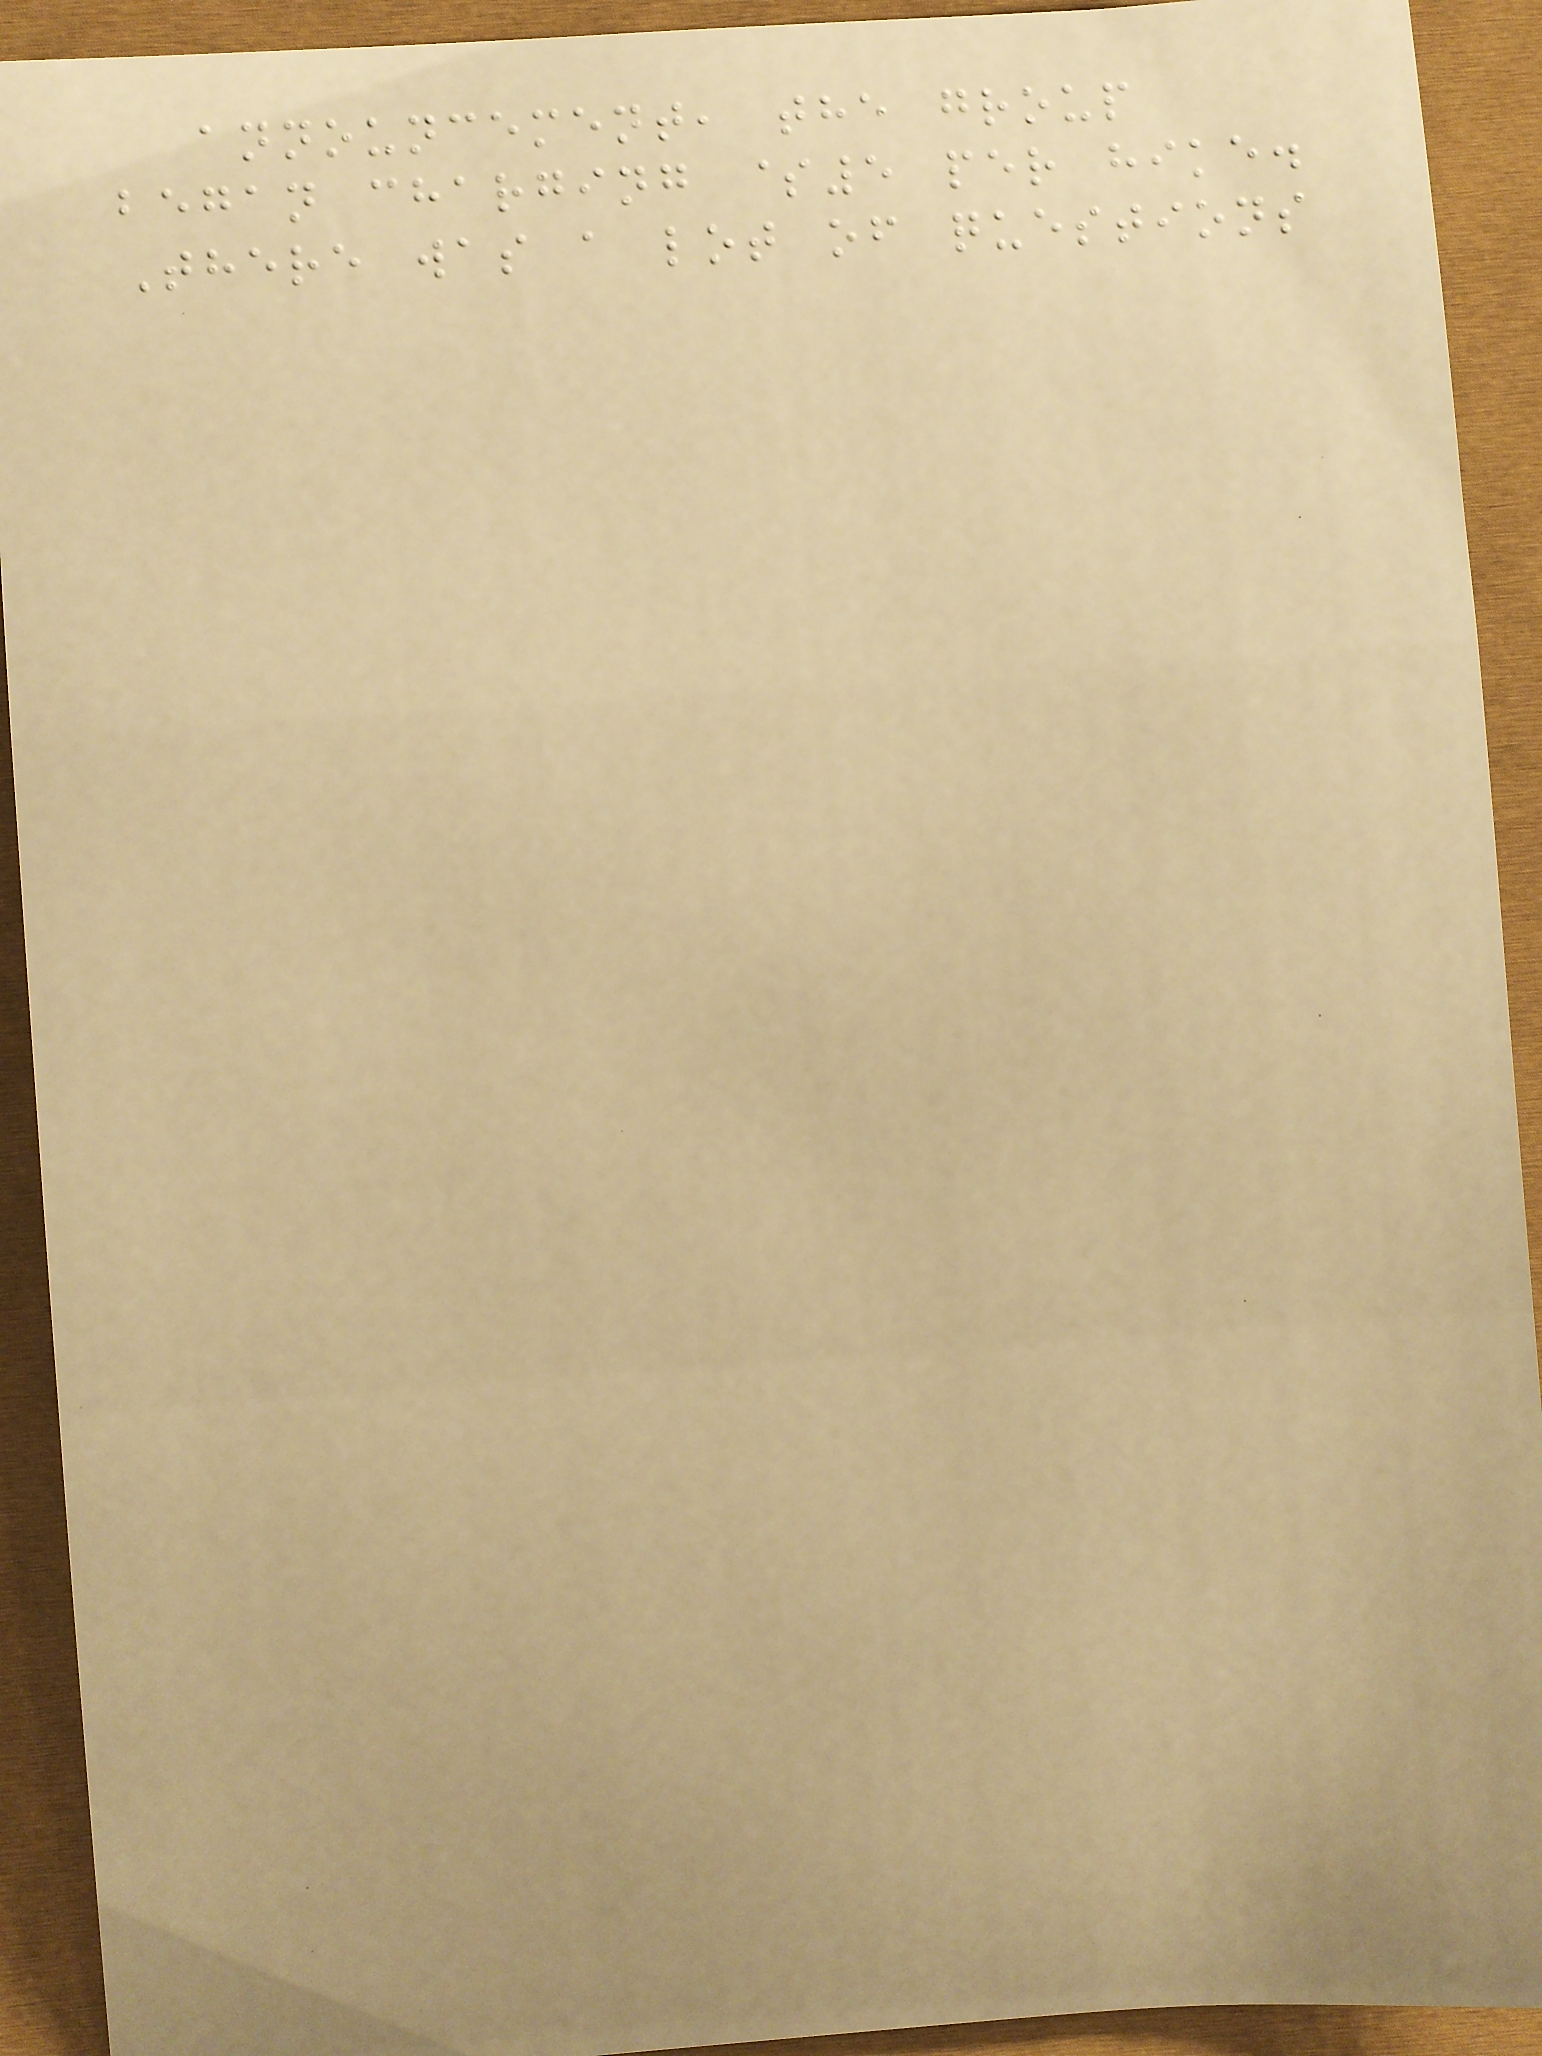announcement, the group
began charging $5 per hike.
There was a lot of questions
